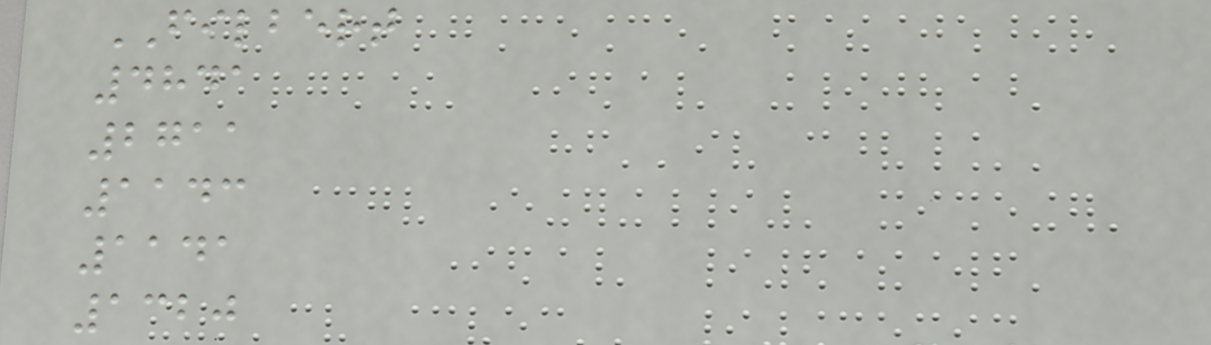FILBERT
4841
2711
1143
1141
1320
